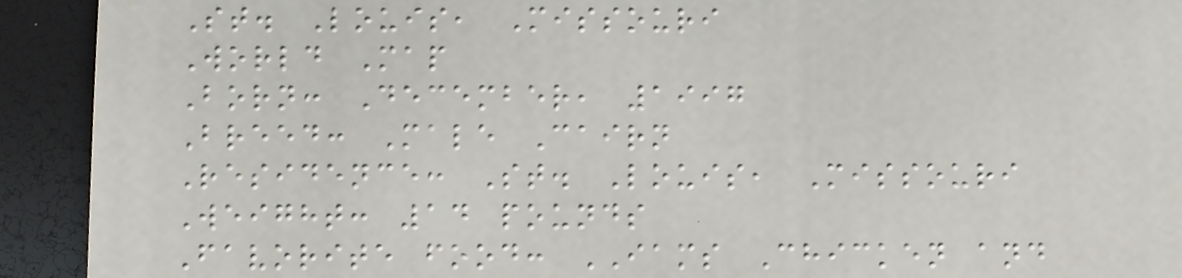St. Louis, Missouri
World Map
Born: December, 1997
Breed: Male Cairn
Residence: St. Louis, Missouri
Weight: 14 pounds
Favorite food: IAMS Chicken and
